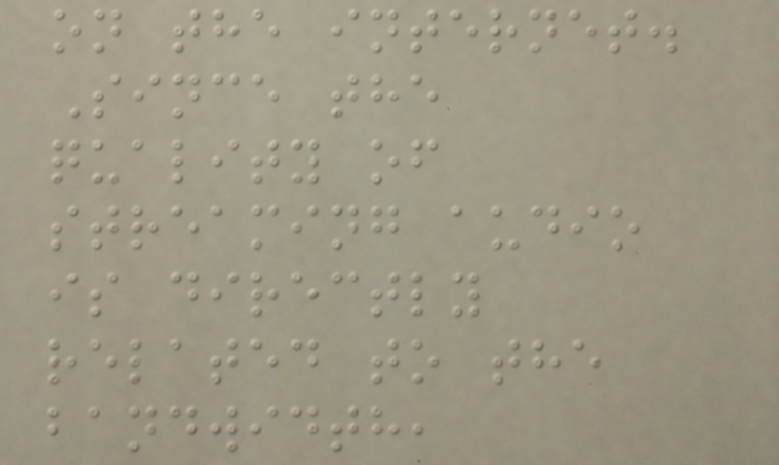on the internet.
Since the
quality of
streaming audio
is directly
related to the
bandwidth,
